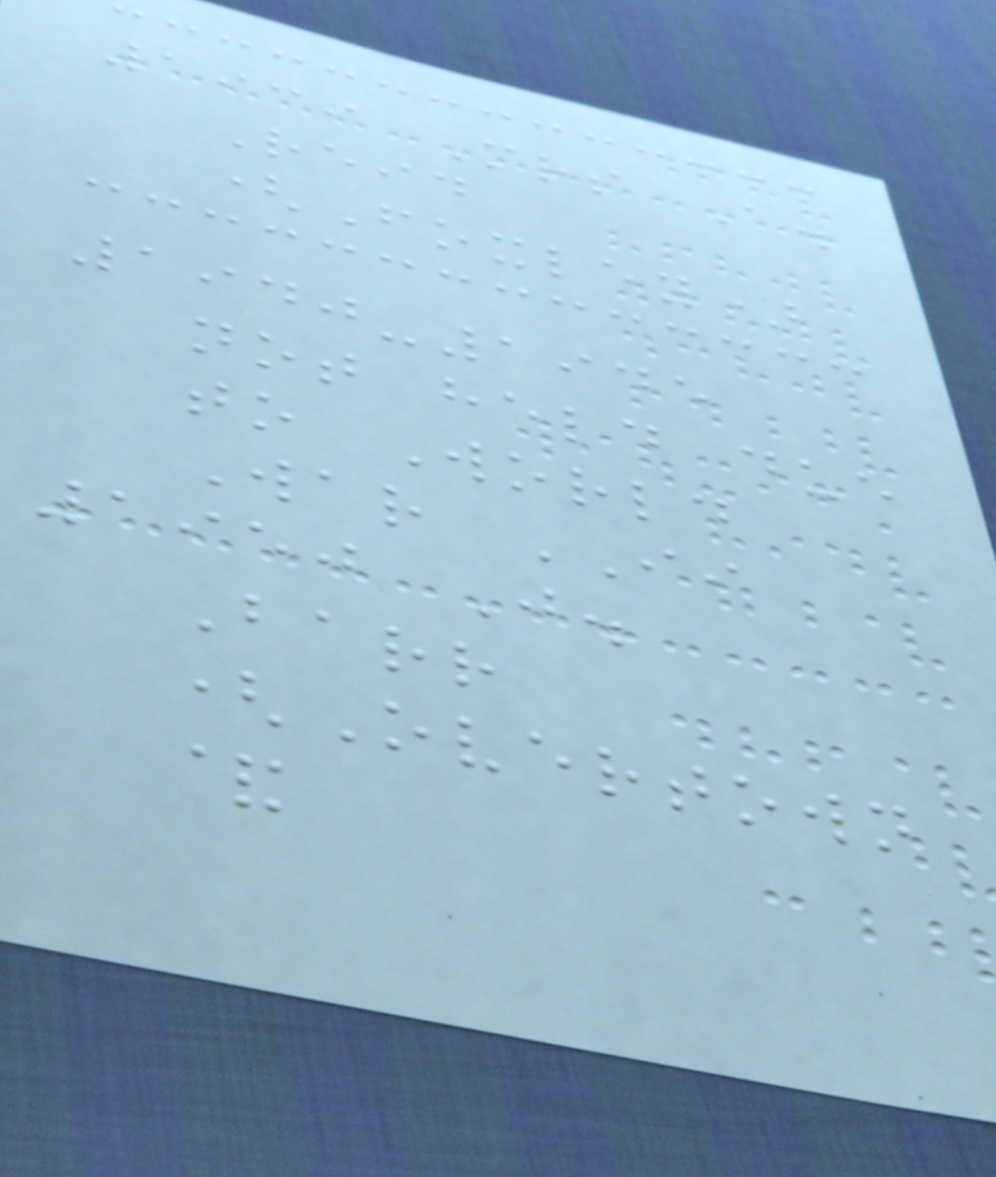1939 Mrs A.
Reid
(Foxley)
1940-1945
not held due
to World
War II
1950 J.
Barr
(Overtown
&
